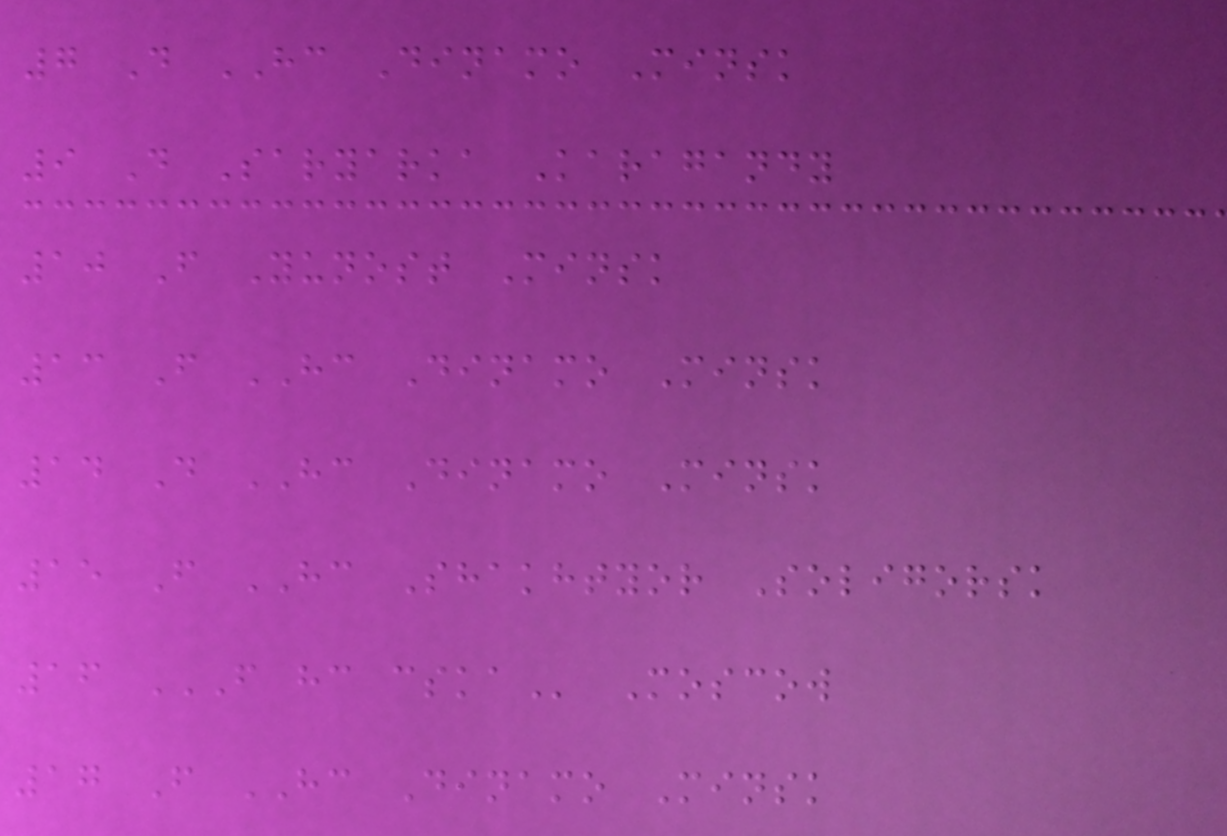7 D HC Dinamo Minsk
9 D Saryarka Karagandy
10 F Yunost Minsk
13 F HC Dinamo Minsk
14 D HC Dinamo Minsk
15 F HC Shakhtyor Soligorsk
16 F HC CSKA Moscow
17 F HC Dinamo Minsk
